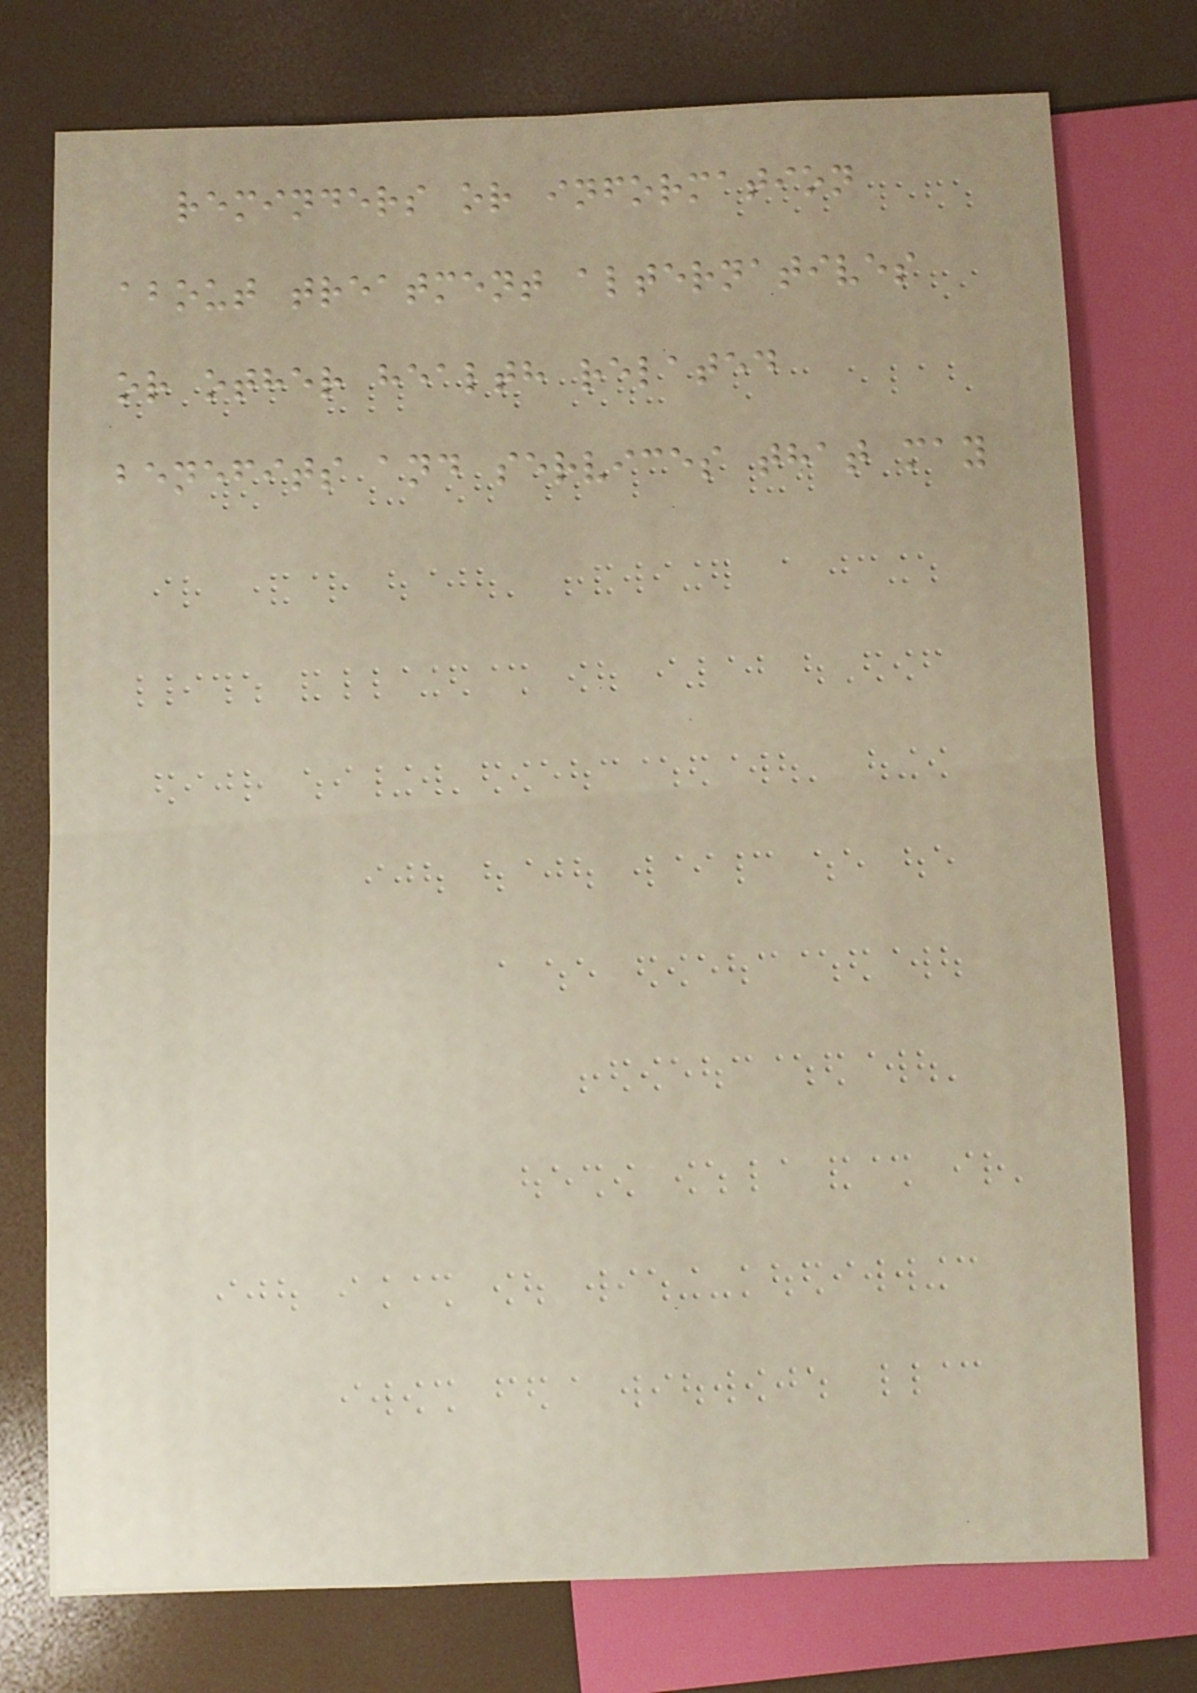reminders or information
about treatment alternatives
or other health related
benefits and services that may
